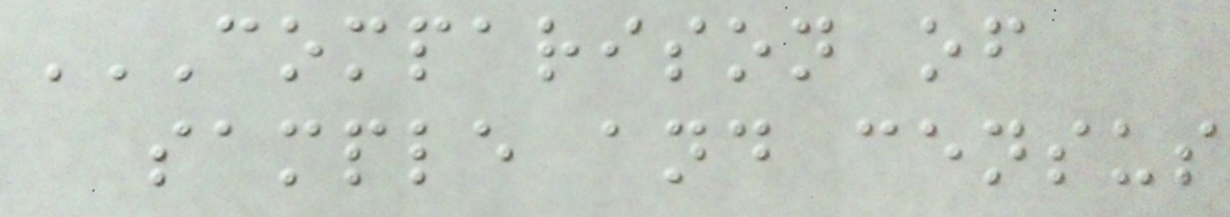COMPARISON OF
SAMPLE AND CENSUS
